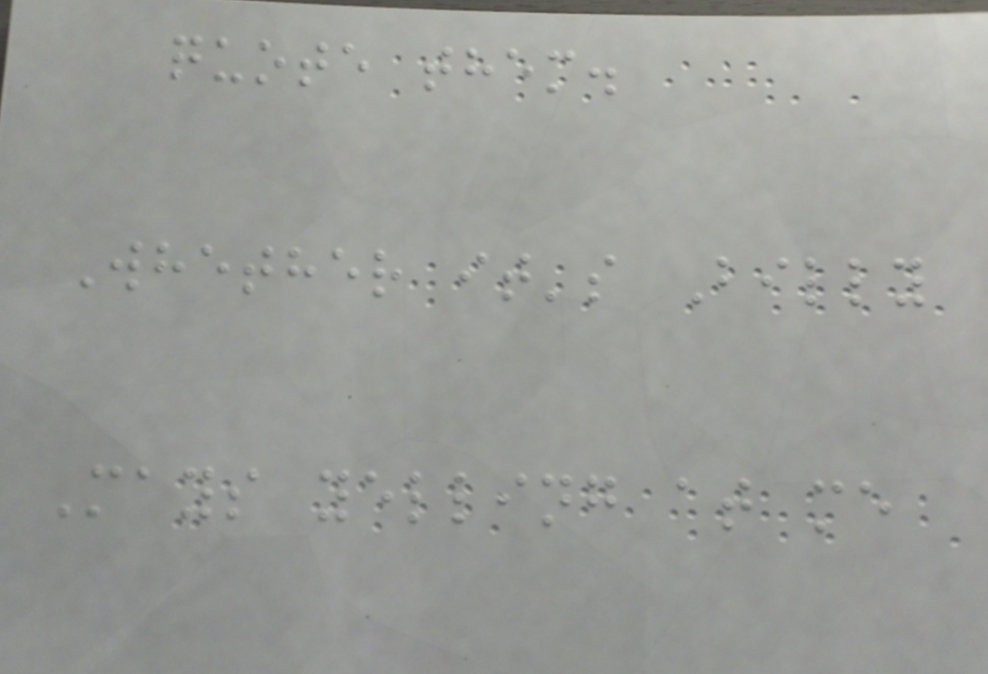quote them.
Whether it's Billy
Mays yelling at me
